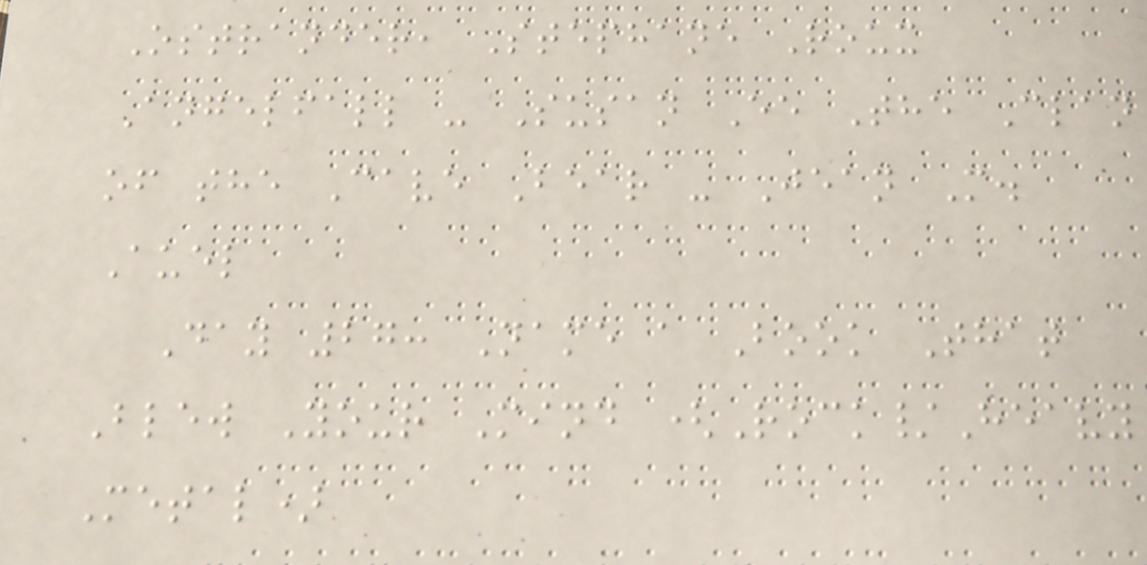Ostrander, Stephane Roux
Angelfall - Susan Ee The Clan
of the Cave Bear - Jean M.
Auel
Day 27: Name a Book That
Blew Your Mind (Rock/Heavy
Metal)
